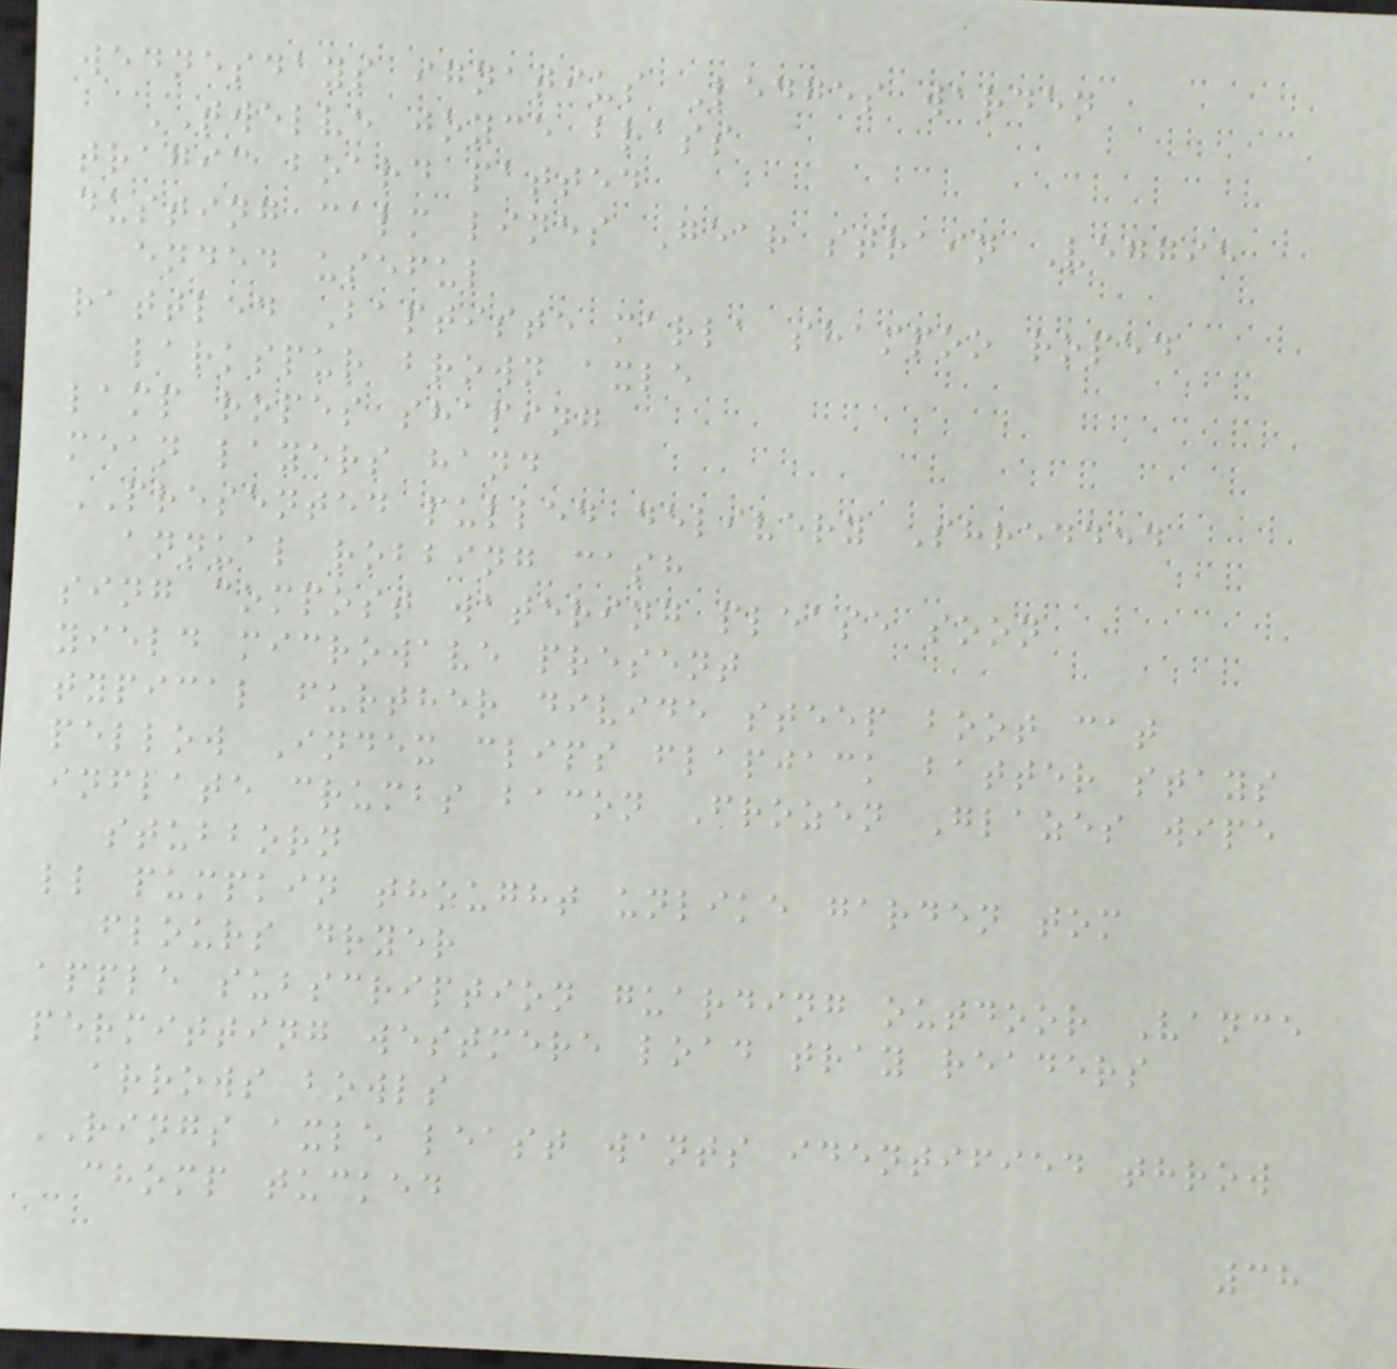wednesdays ignatius Ledges warden
TWELVE joyce brass
tragic board patted
dusting calm lines Gear strain Veggie
ended useful
rattled Baptiste marla shampoo roped
larkspur brown axle
lamp ropes shaping
mean layers hand
PRESENTED pulled delivery Shredded
annual robbing cash
sing compost watering please soon
yield microwave present
typical further divide steep boot cat
pellow Index clips flapjack batter stays
inflate crumbs bacon Frozen Glazes wipe
stubborn
ll pumpkin thought unlike garden tom
flours dryer
apple subscription guarding outdoor Vance
permitting westmere load tray readers
arrows bowls
RINGS axle least wants identified throw
chomp tucked
38
